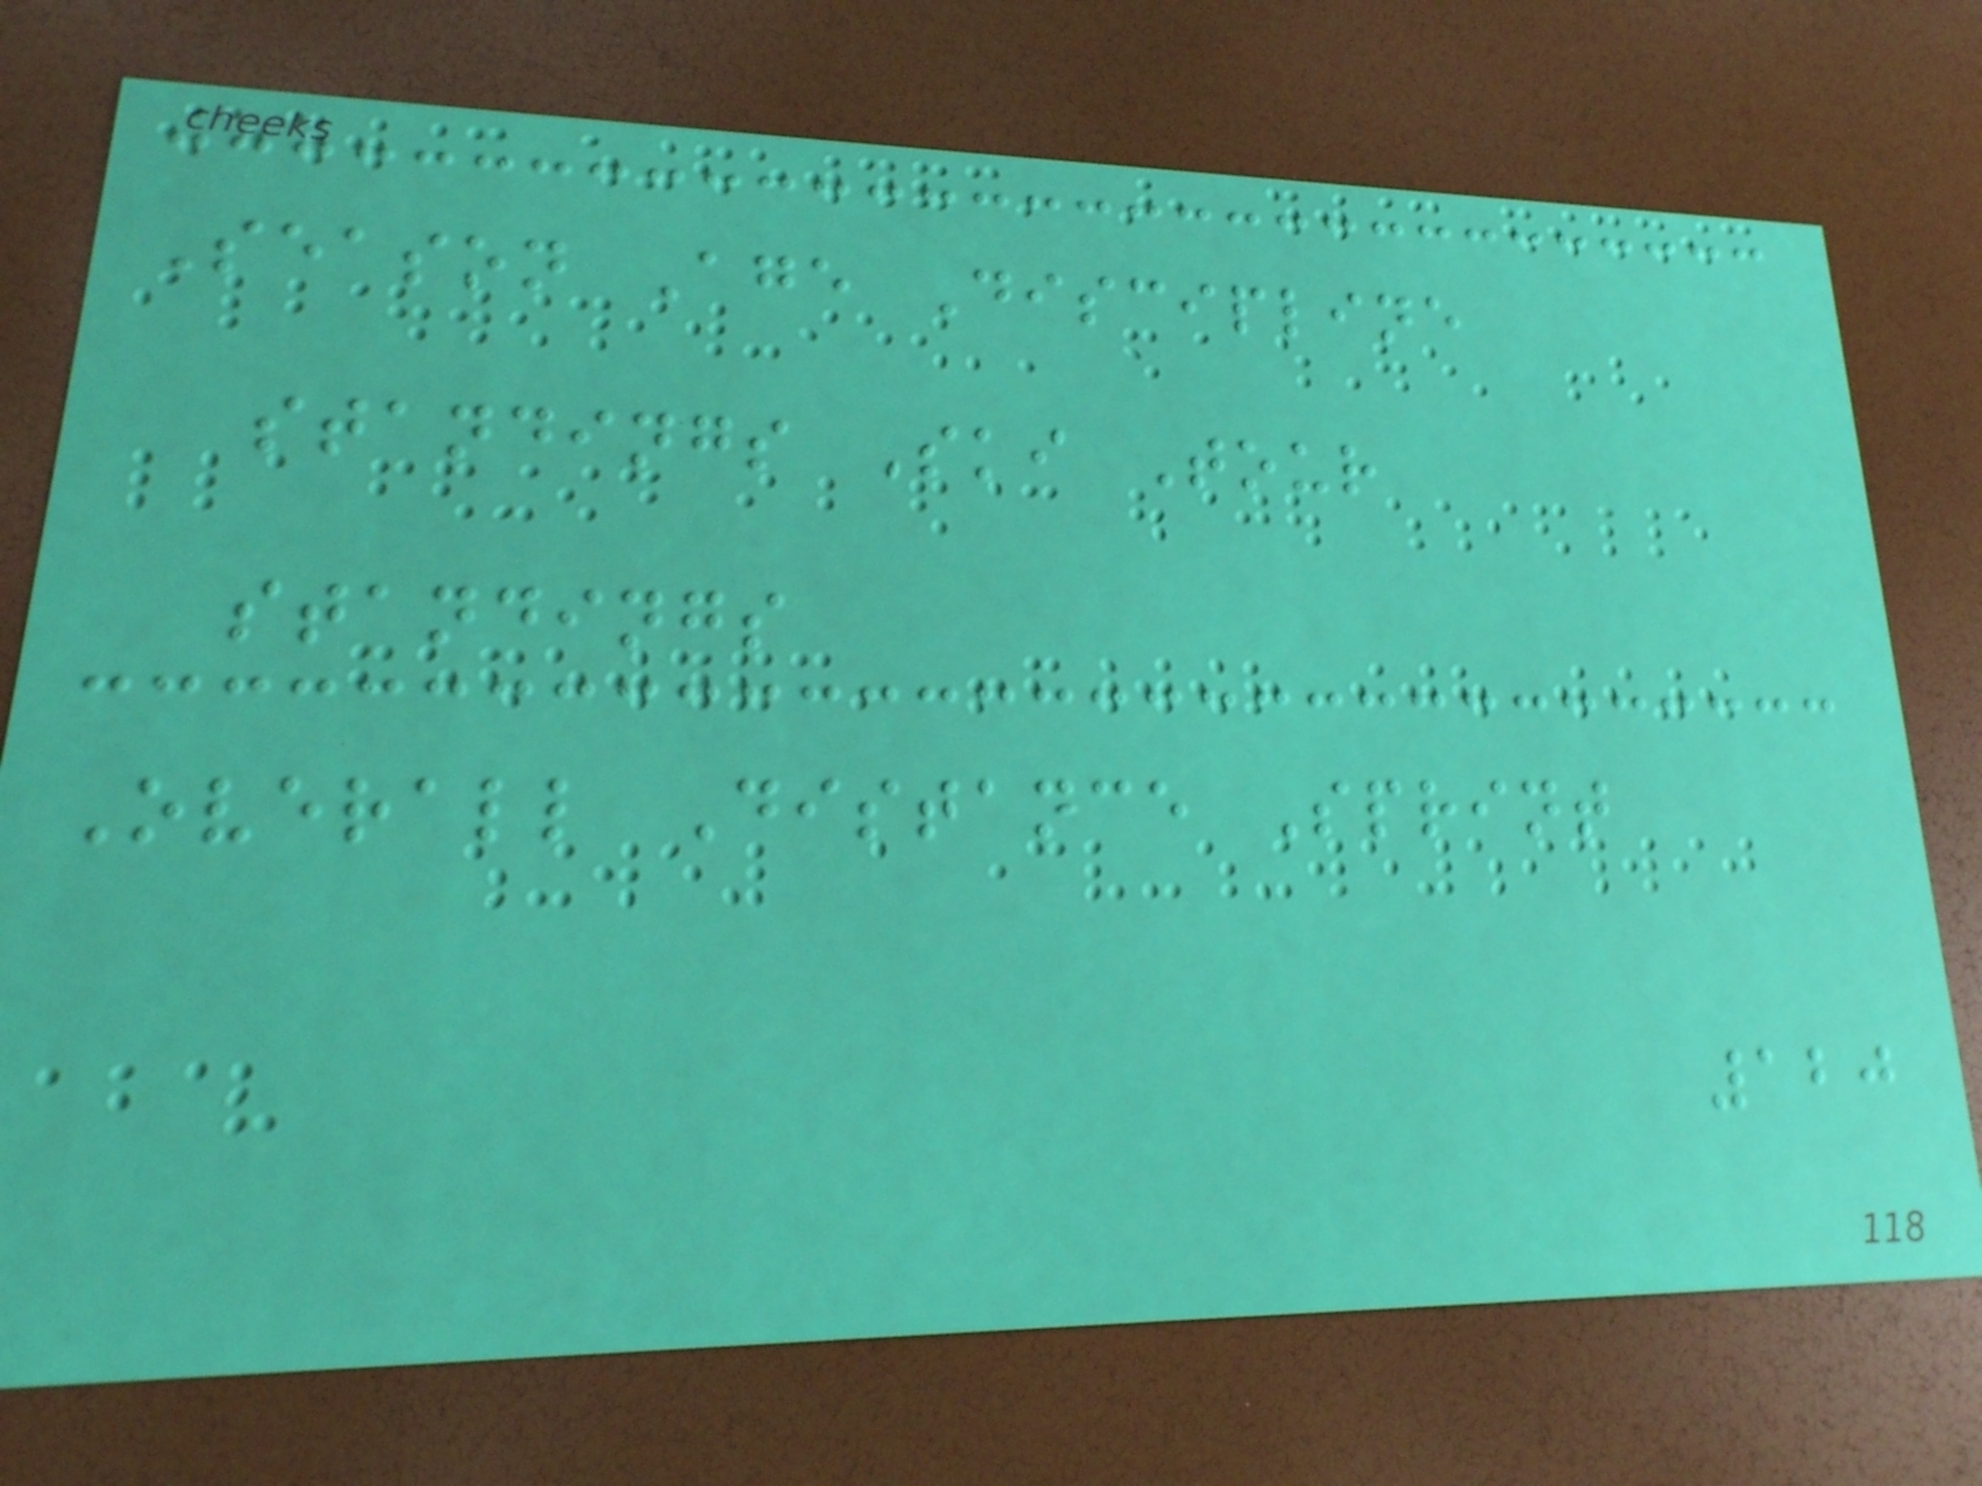Season Age Discipline
standings Ski Tour
standings
Overall Distance Sprint
120
